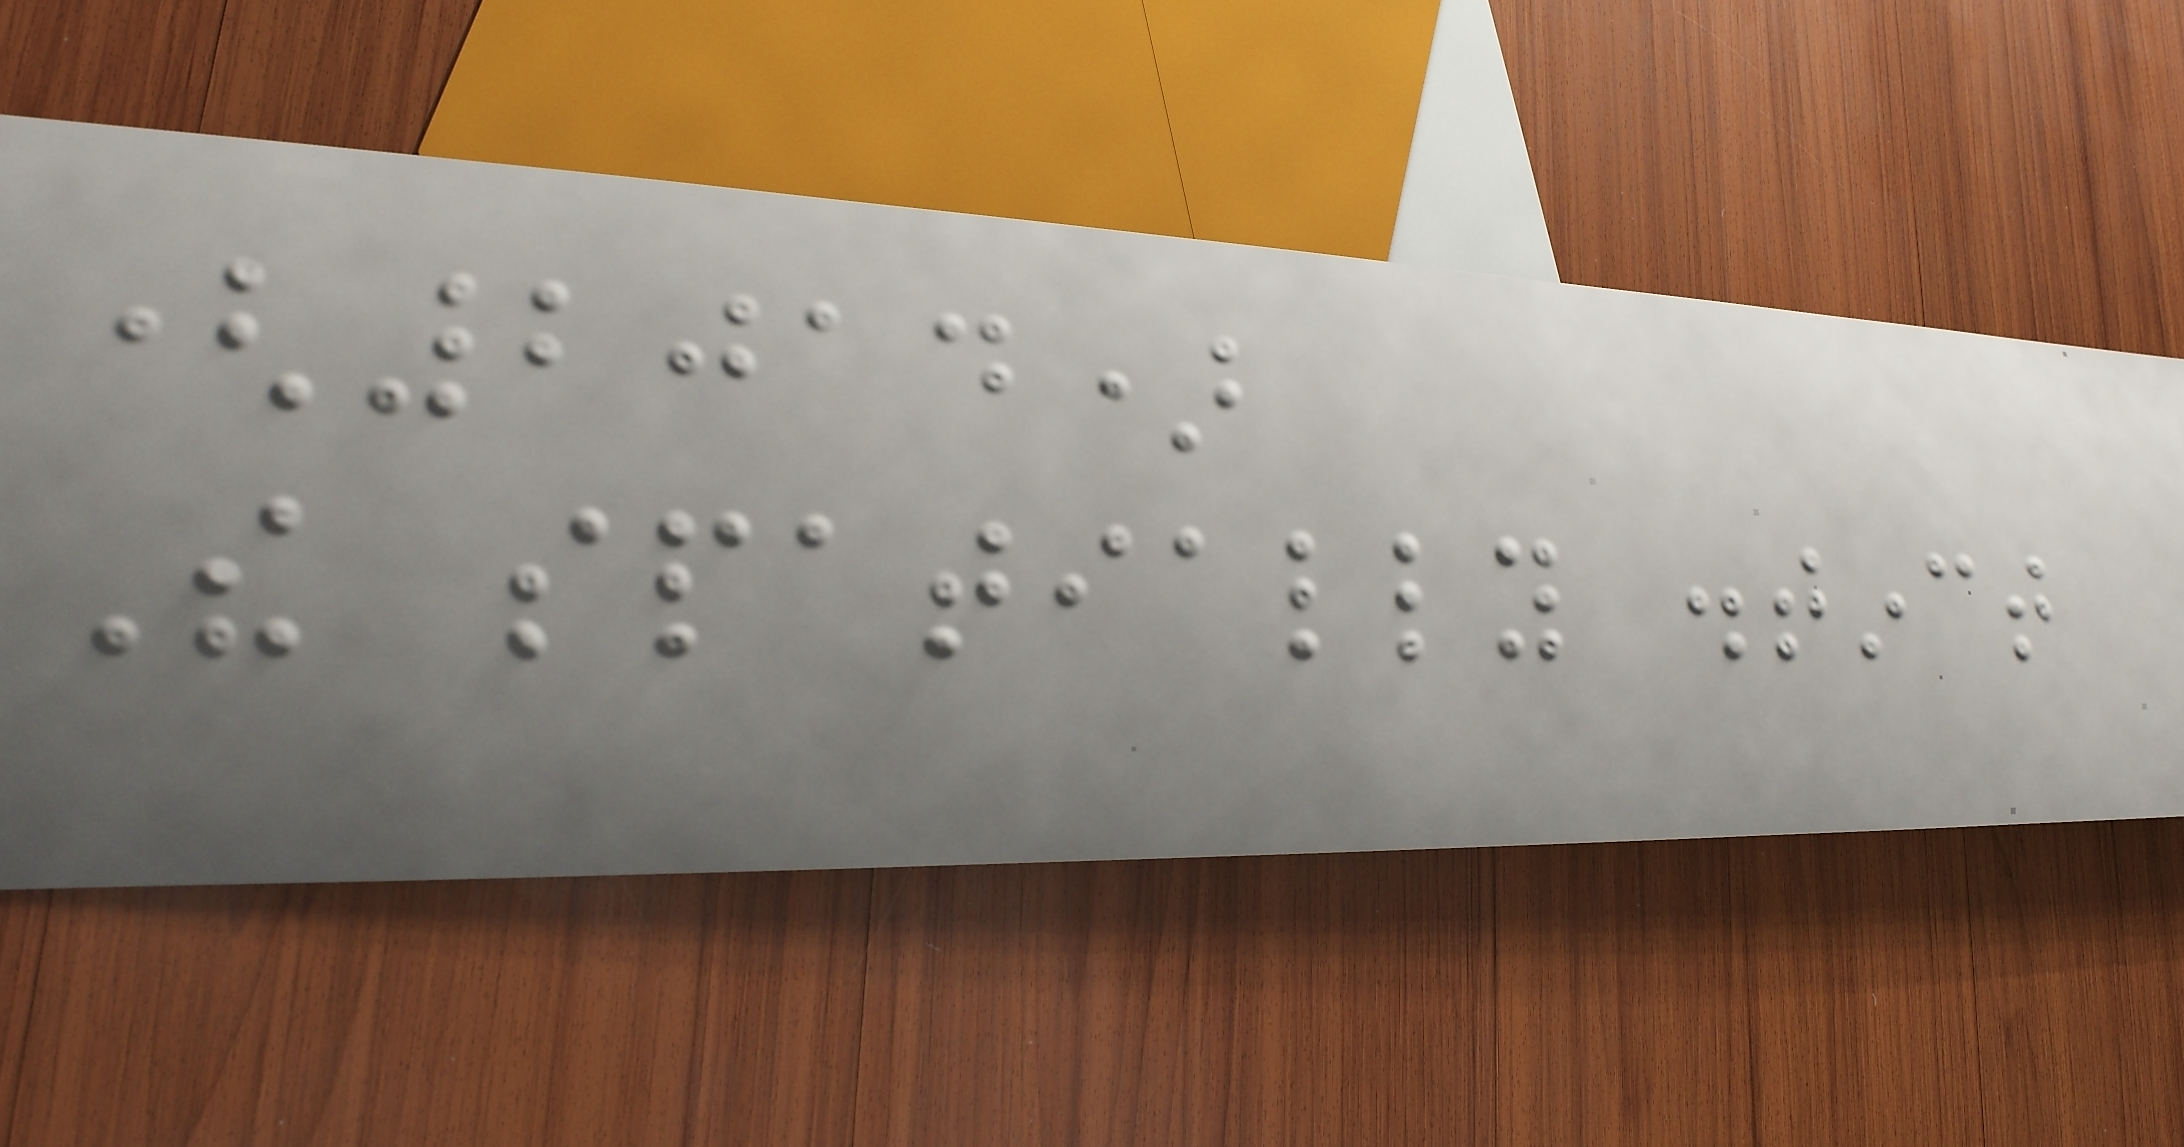(2014)
The spatially distinct
